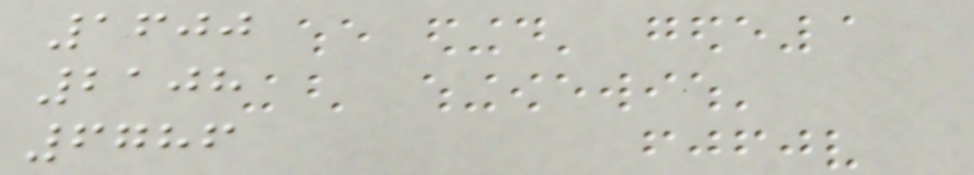1600
2108
6786
